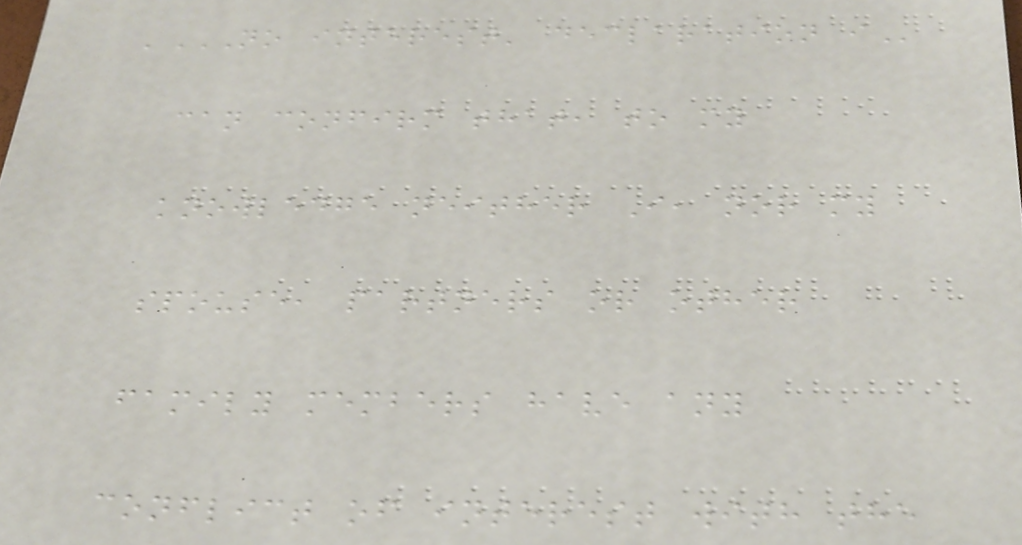'NO INTEREST' DECLARATION I
can confirm that, to my
knowledge neither I, nor my
spouse, partners or other
family members have any
conflict of interest with the
